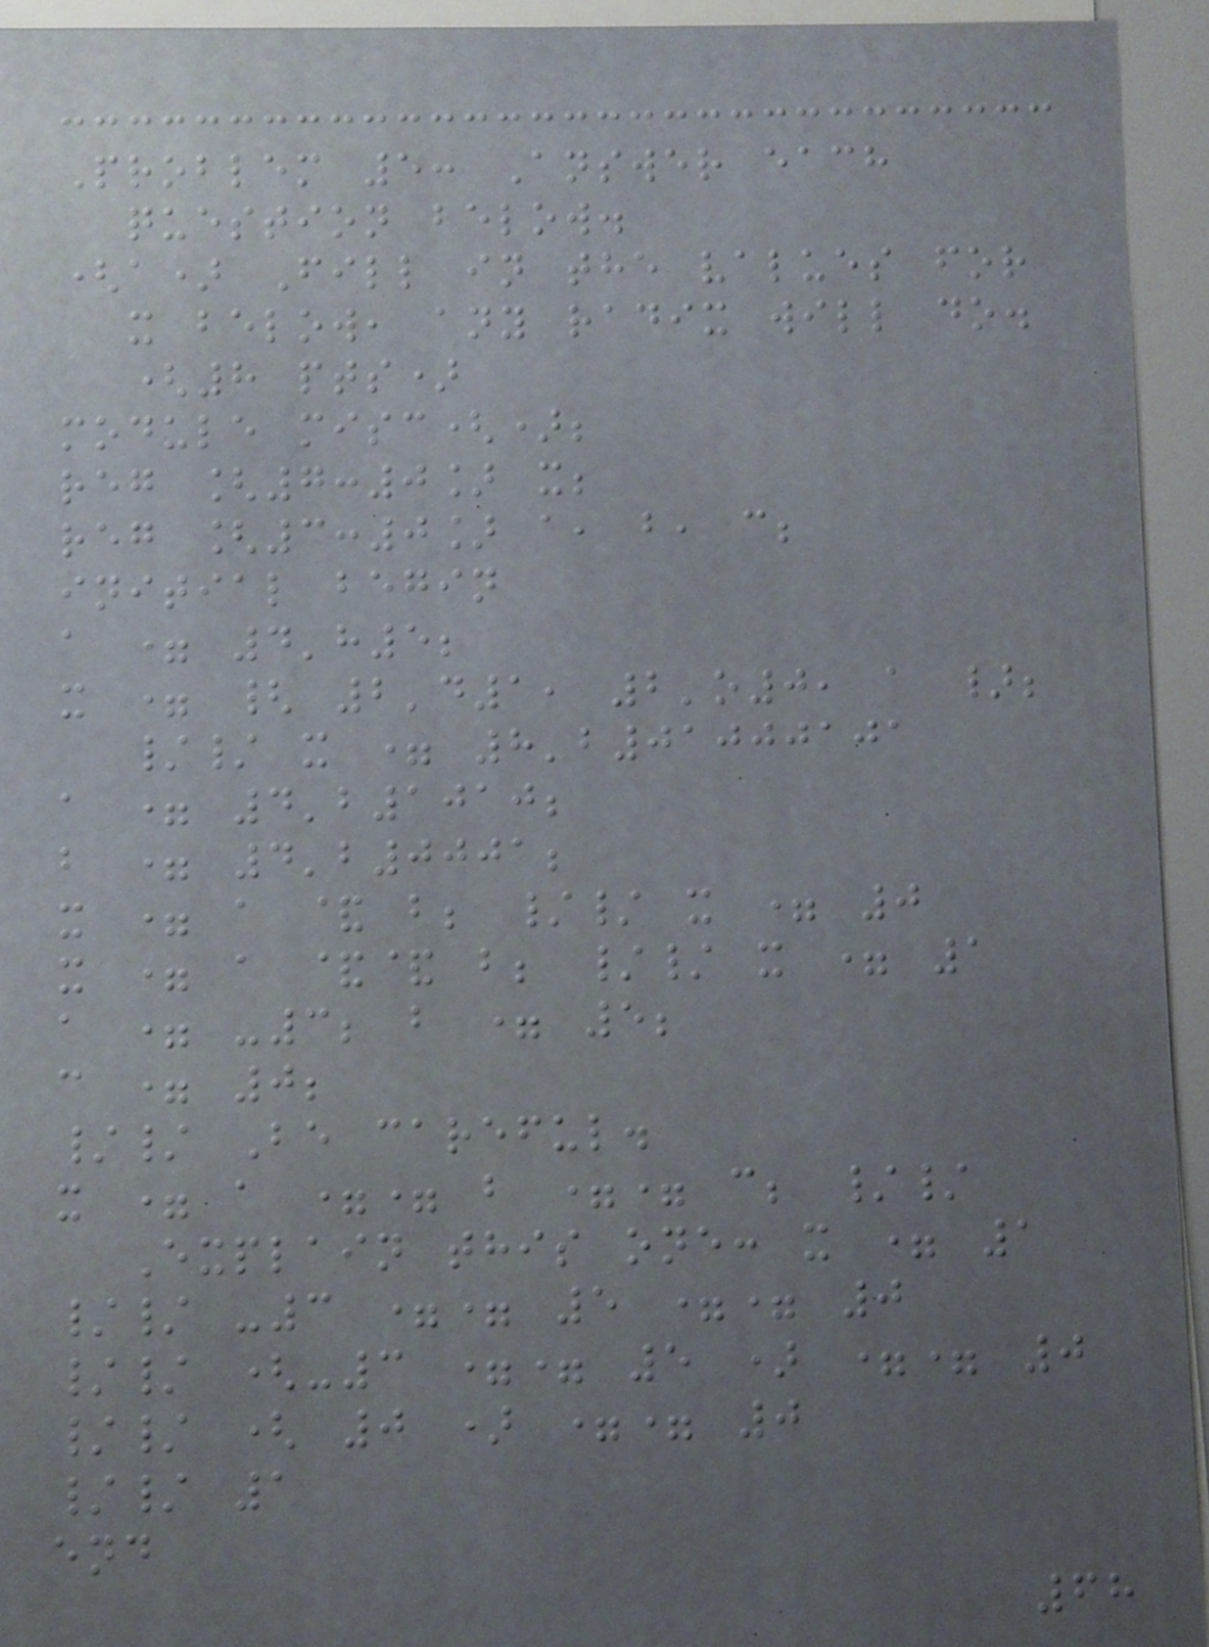Problem 5: Answer each
question below.
(a) Fill in the values for
x below, any radix will do.
(8 pts)
module misc();
reg [7:0] x;
reg [3:0] a, b, c;
initial begin
a = 4'h5;
x = { 2'd1, 2'o0, a };
// x = 8'b01000101
a = 4'b1010;
b = 4'b0001;
x = a & b; // x = 0
x = a && b; // x = 1
a = -3; b = 5;
c = 0;
// Be careful.
x = a == b == c; //
Explain this one: x = 1
// -3 == 5 == 0
// (-3 == 5 ) == 0
// ( 0 ) == 0
// 1
end
68
